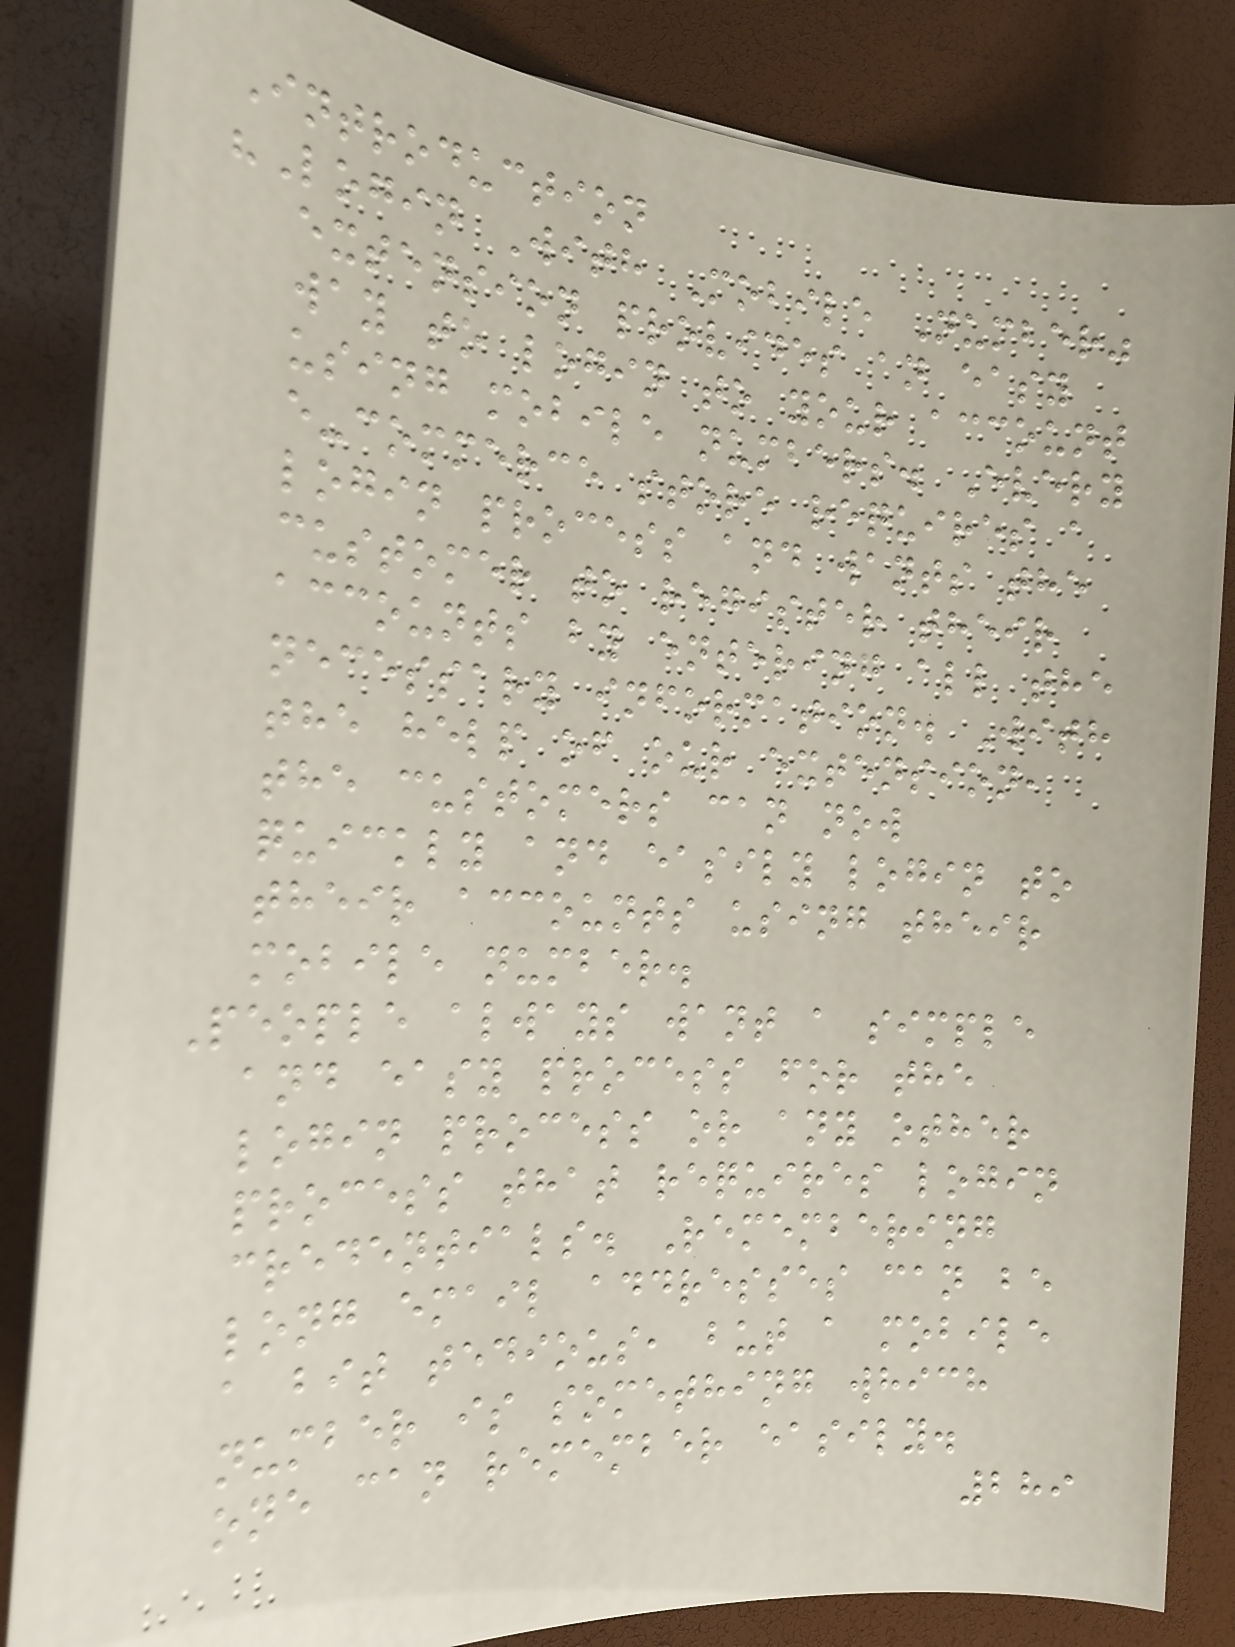Introduction
"Login With Mobile Number"
extension provides an easy
way to login to your account
using mobile numbers. Every
e-commerce store requires a
login process and wants the
customer to register their
accounts by entering all the
necessary information. With
the help of our extension,
the customers can now
quickly and easily login to
their accounts using their
mobile number.
People always want a simple
and easy process for the
login process or any other
process that requires login
credentials. Remembering
long email addresses can be
a bit tedious, but a mobile
number is something which
one can remember easily.
289
